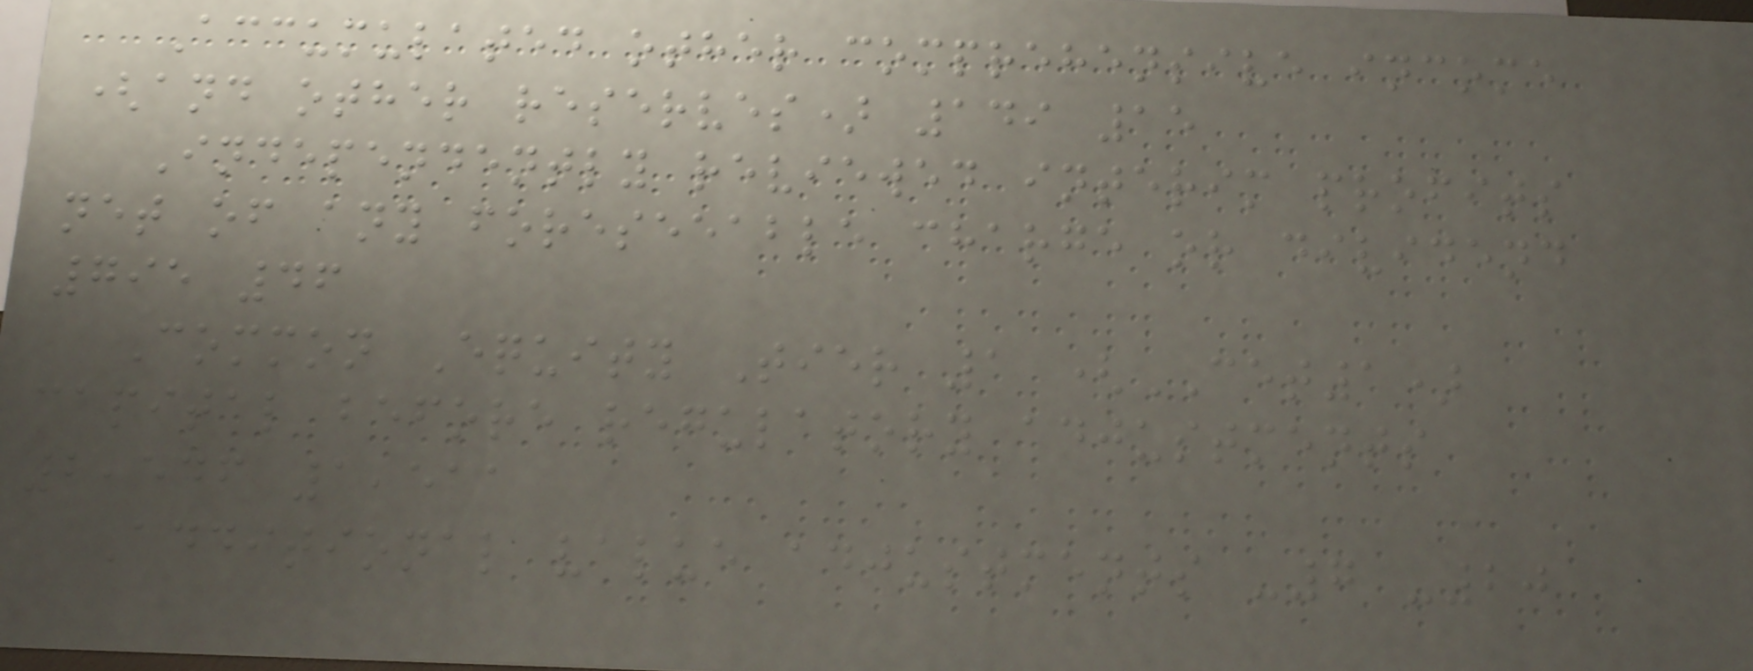Accumulated other comprehensive income
(and other reserves) 149 15
Independently reviewed interim profits
net of any foreseeable charge or dividend
795 46
Common Equity Tier 1 (CET1)
capital before regulatory adjustments
2,546 1,511
Additional value adjustments -7 -20
